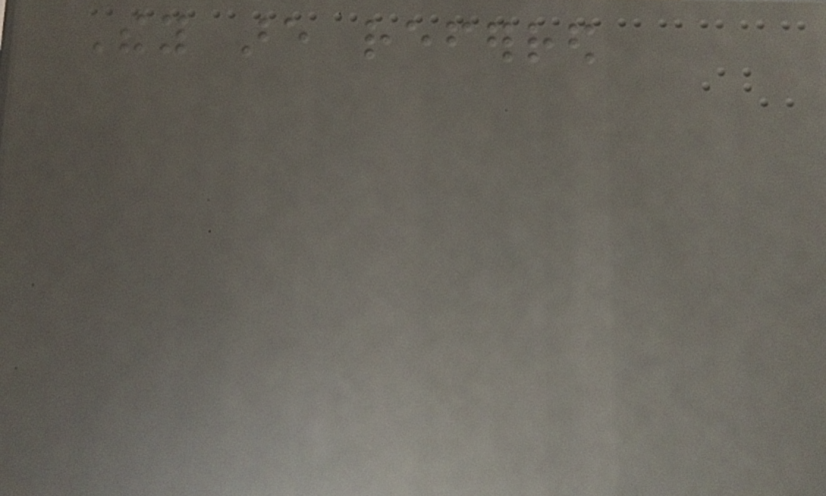They are referred
